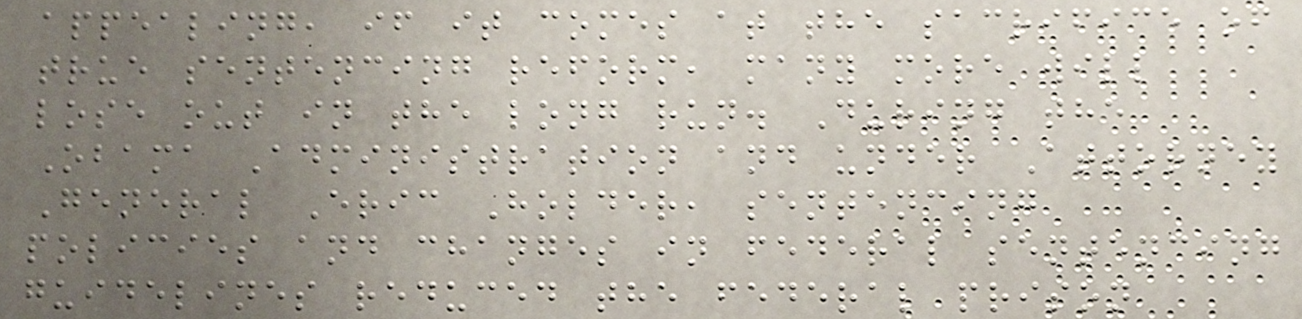appealing, if it comes at the sacrifice of
true sentencing reform, many more will
lose out in the long run. During the
Obama Administration and under Attorney
General Eric Holder, sentencing
policies and changes in federal sentencing
guidelines reduced the federal prison
